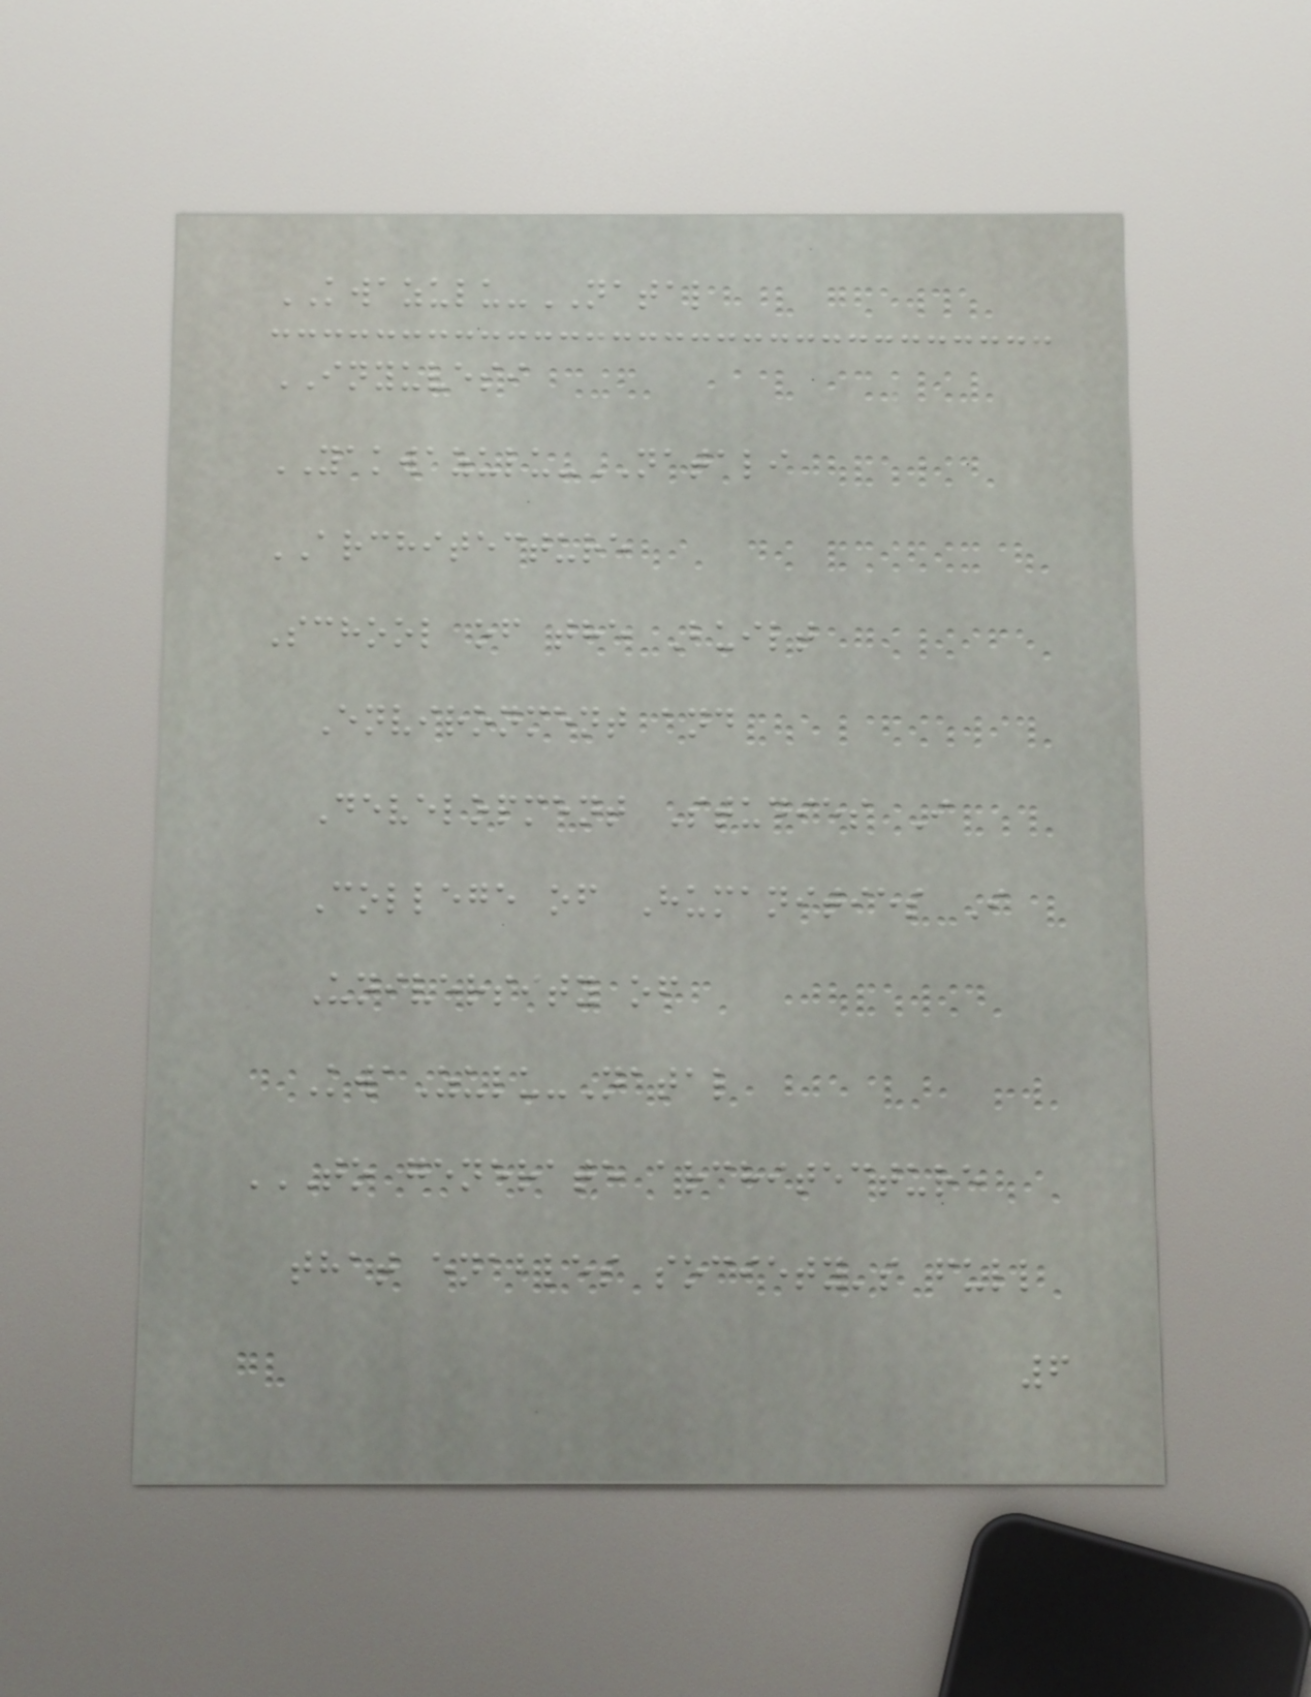KWAZULU-NATAL
INYUVESI
YAKWAZULU-NATALI
ARCHITECTURE
School of the Built
Environment and
Development Studies I
College of Humanities I
University of
KwaZulu-Natal
TO GENERATE ARCHITECTURE
THAT ENABLES SOCIETY'S FULL
6
